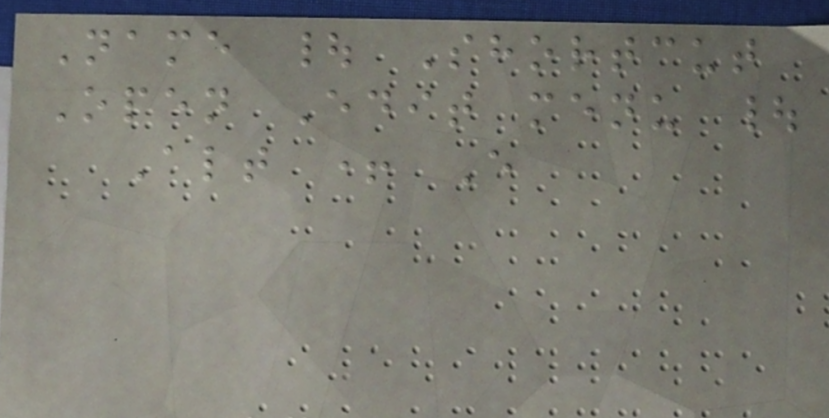Name | Shortcut
Open Edit menu |
Alt + E
